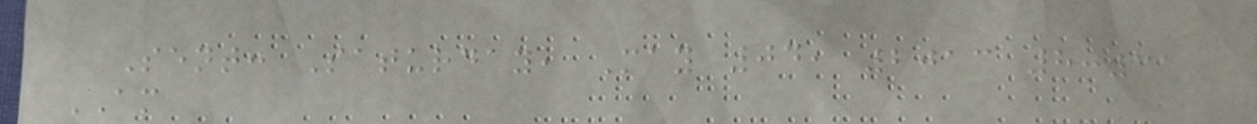Sent: Saturday, May 04, 2013 8:31
AM
